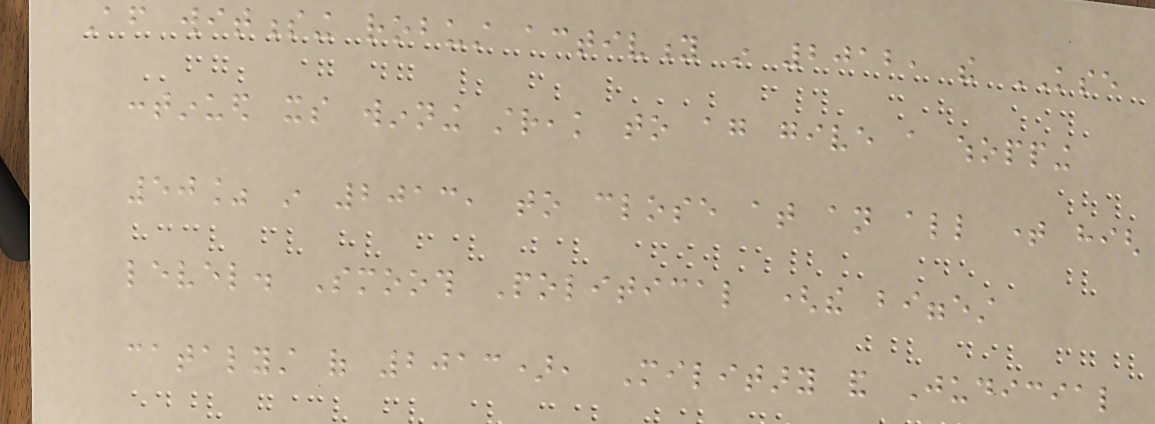After witnessing robust activity in 2012, the KSE
continued its winning streak to again give a whopping
50% in 2013, to close at an all time high
level. Smooth Political (the biggest
catalyst of 2013), Military and Judicial
